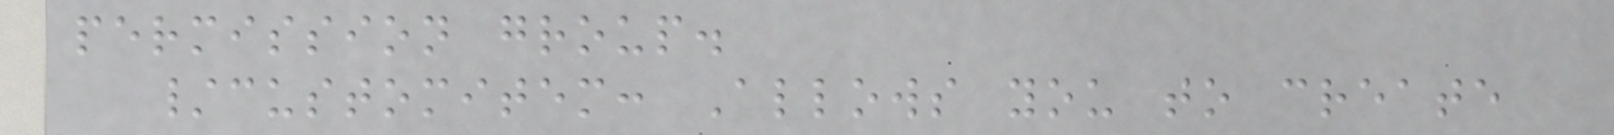permission group.
/customitem: Allows you to create
